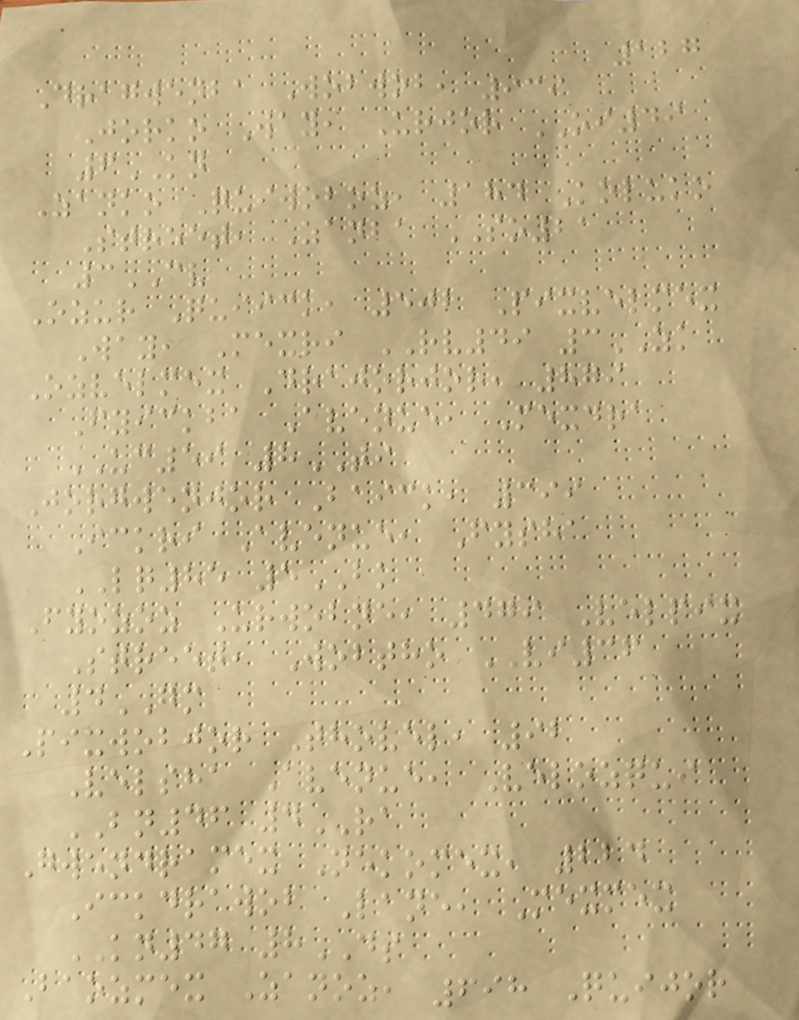127
Dragwenba Wobwob, 939
Jorko Way, Urjor OI49
6KN
Zanko Quiwoboz, 184 Koluko
Street, Zanba SO21
3CV
Ozur Quiick, 502 Pixvelmex
Way, Mexri RV49 3ZK
Ozvelmex Drajorjor, 879
Fyickba Avenue, Mexdra
UC59 8TI
Jorgwenjor Baick, 399
Ickri Avenue, Fysha
LQ85 5BK
Fyozoz Urwobne, 479 Velpix
Street, Wobtho VI36
4GM
Pixwobjor Thovel, 92
Velsha Avenue, Velozqui
BN46 4RA
Gwendramex Nekomex, 224
Ickdrawob Lane, Mexmex
KN47 8DS
Baozmex Zanoz, 698 Quijor
